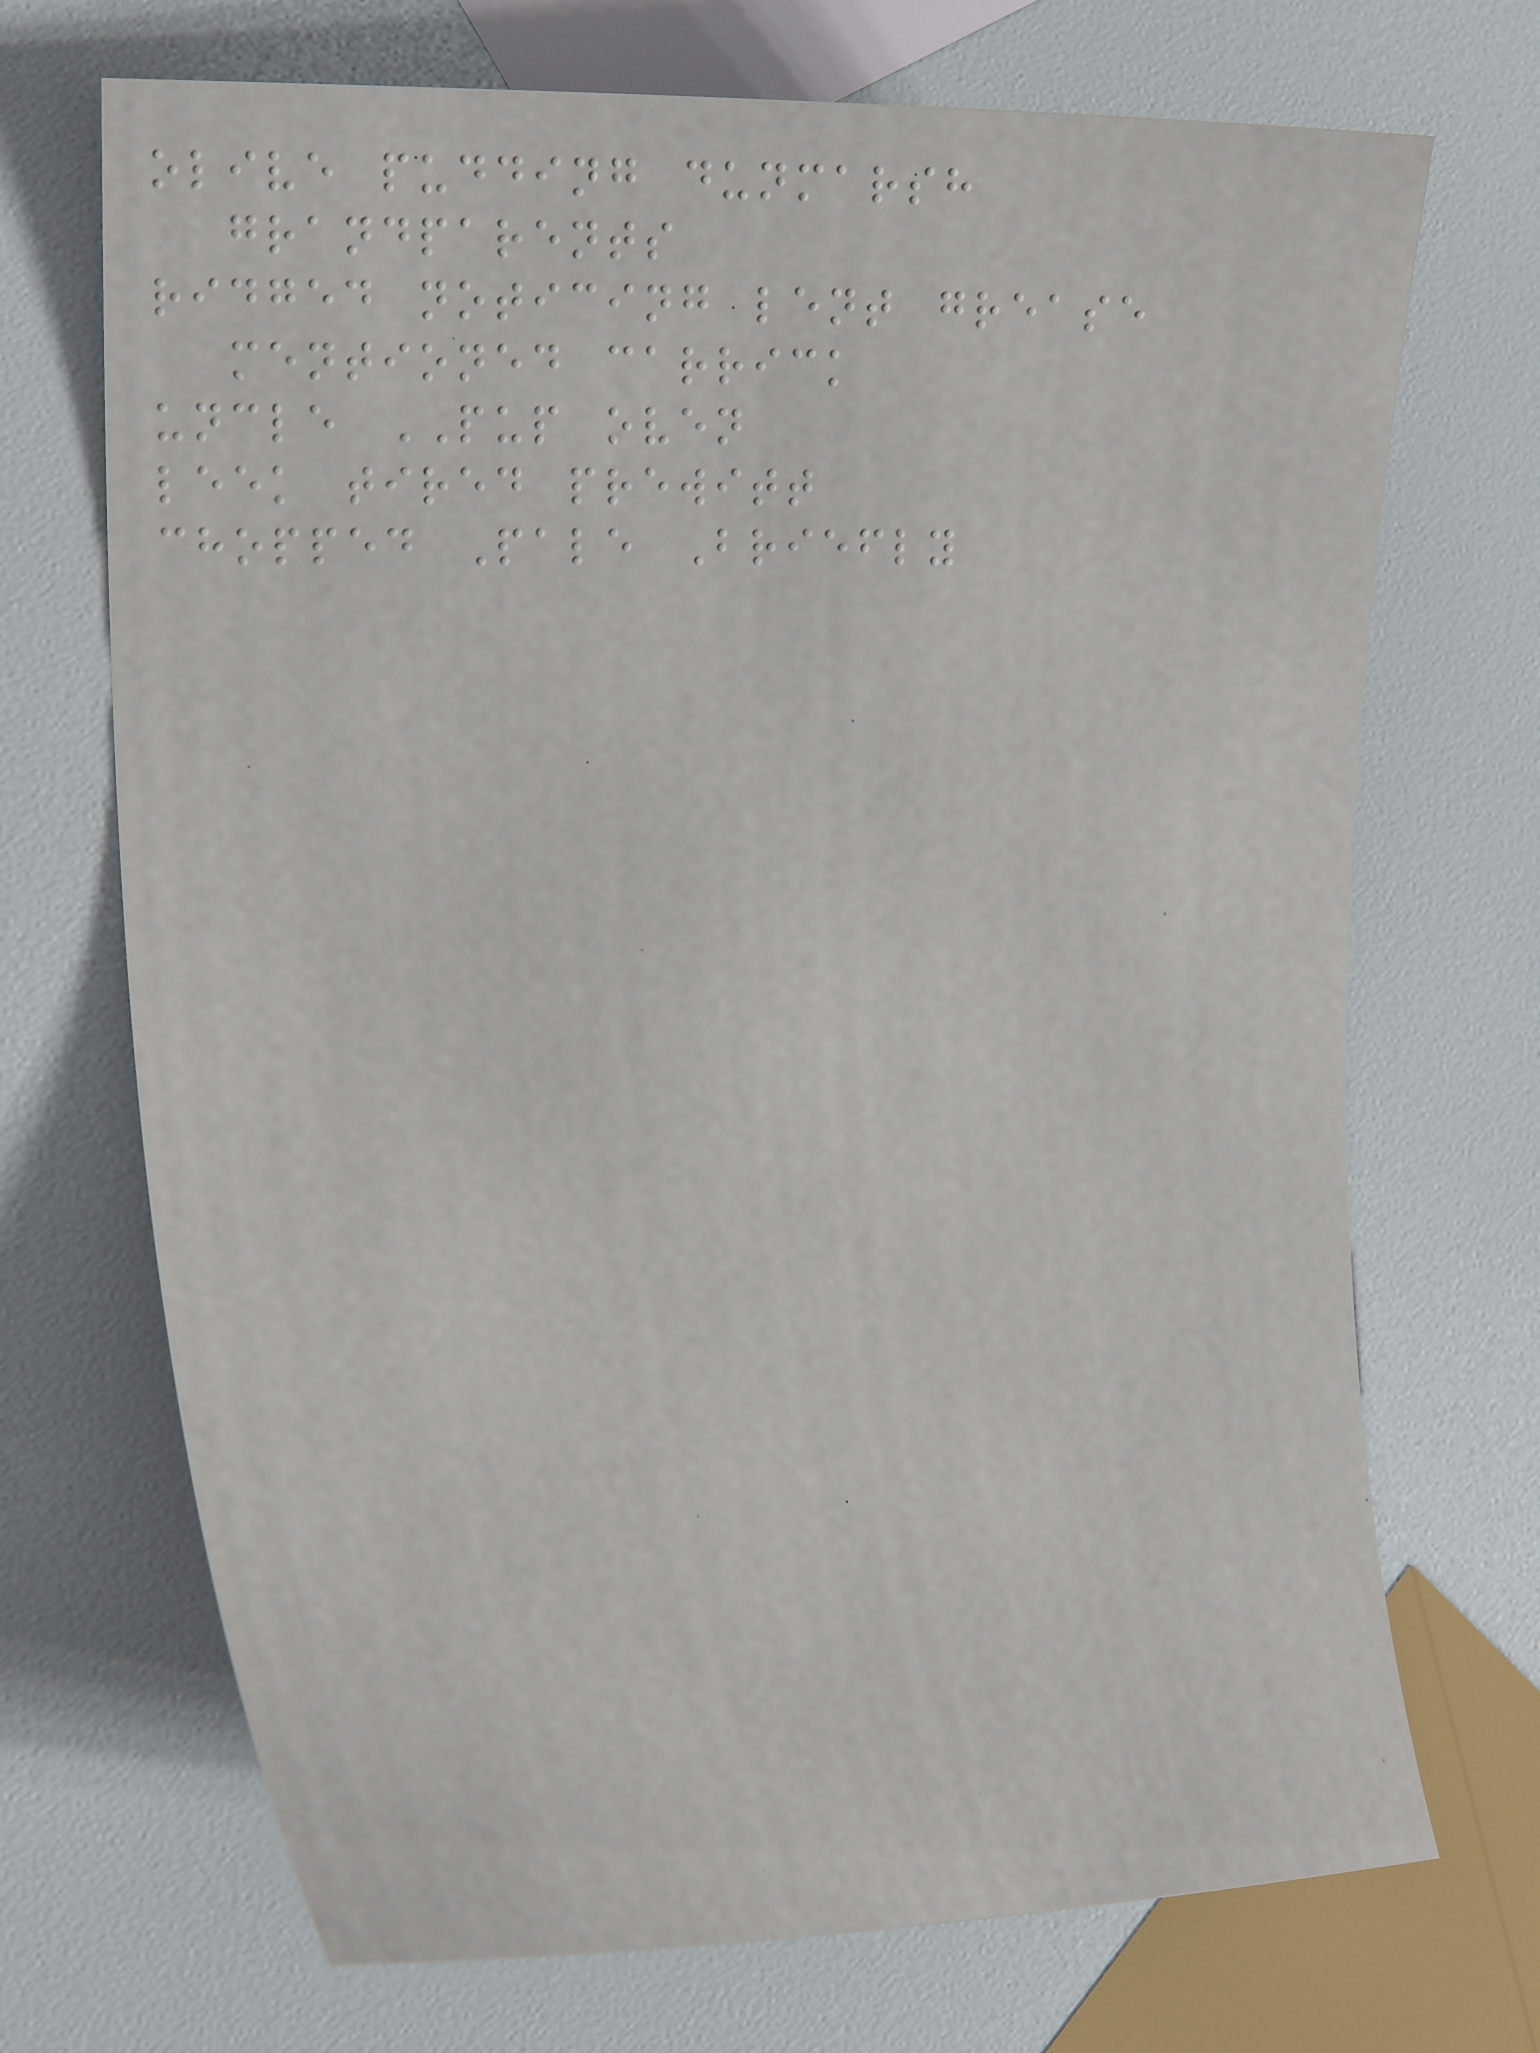olive pudding dunmarsh
grandparents
ridged noticing lent grease
mentioned carrick
uncle PUP oven
leek tired prewitt
chopped Pale Briefly
